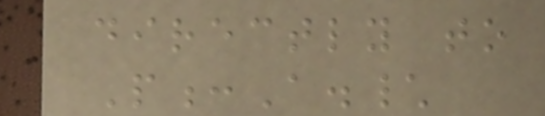directly to
P:A.\
